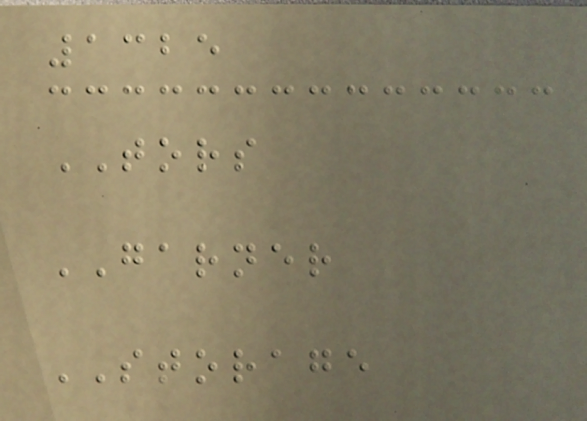1325
TORS
GARNER
STORAGE
